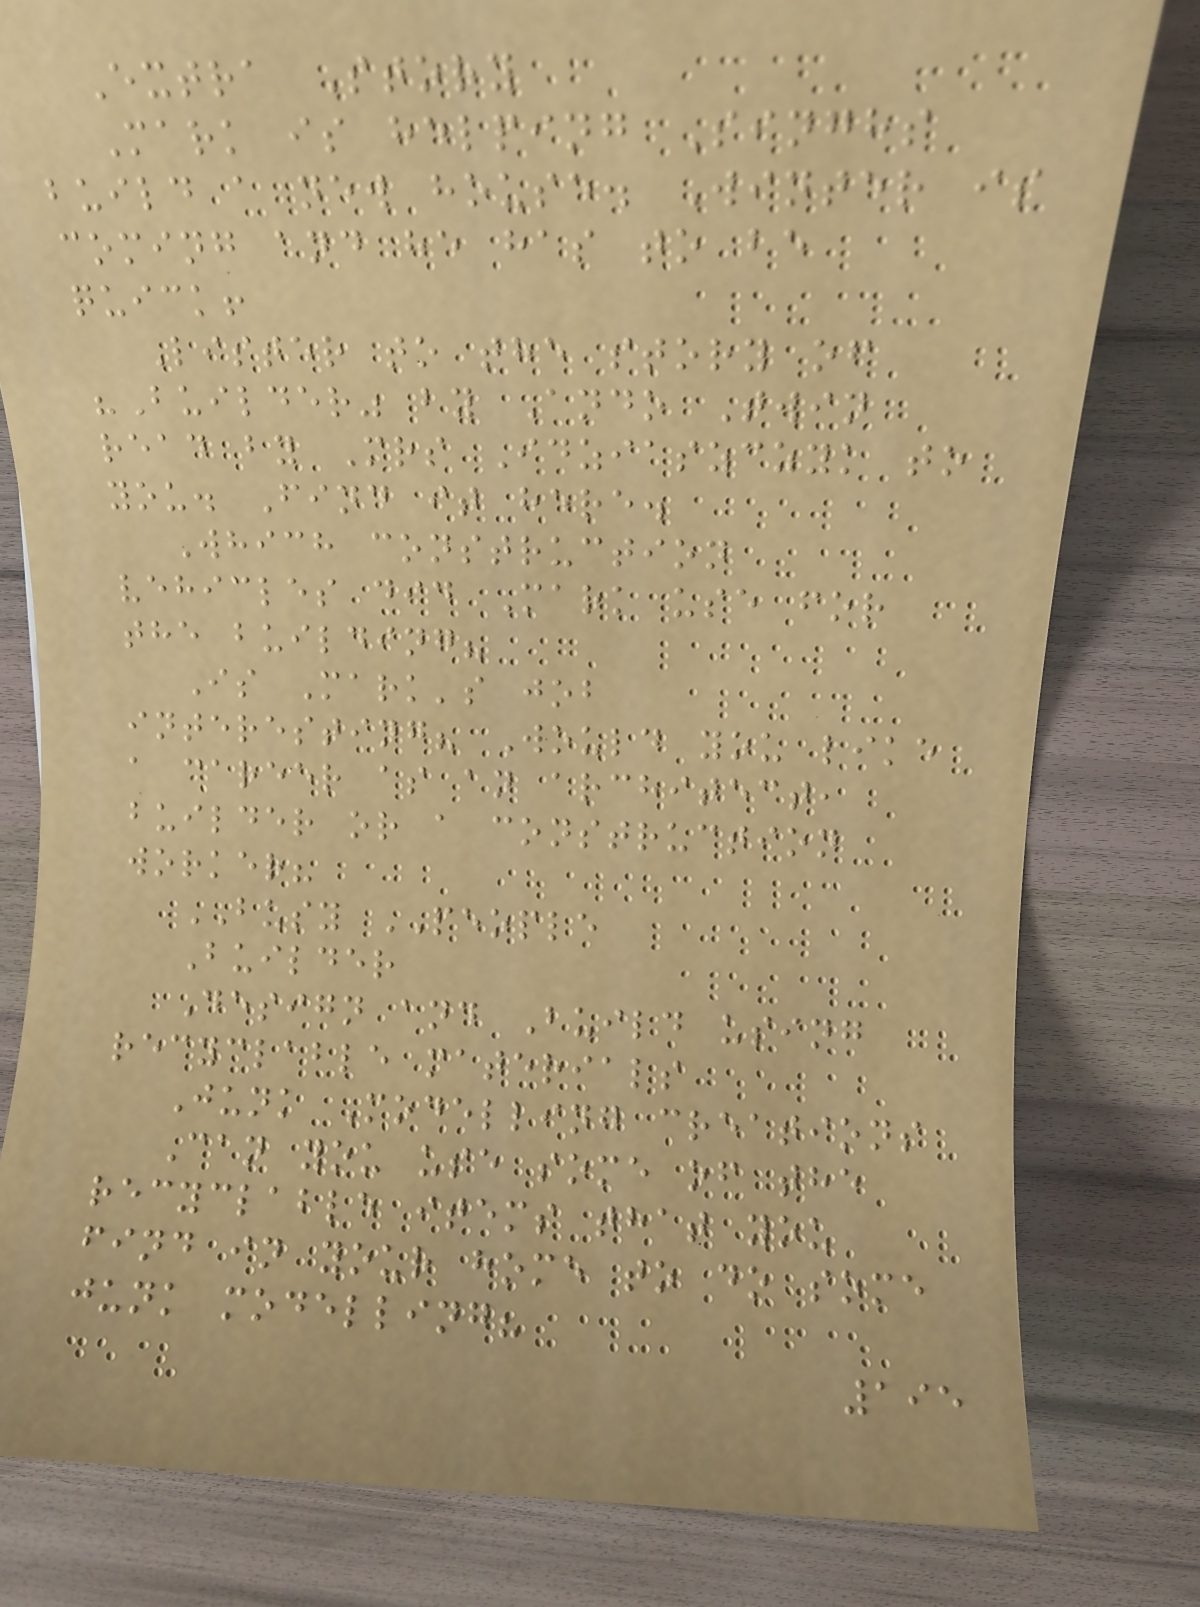Extra Story
Mark is helping Singhs
build a new house. Winter is
coming and he has to be
quick!
Lister to the story of
"Builder" by Ando Twin
read by Mrs Idziaszczyk to
you. Find it here.
Which construction
vehicles did Mark use for
the building?
Is Mark's job
interesting? Would you like
a career as an architect,
builder or a construction
worker?
BUSY PEOPLE
Builder
Design and Build using
recyclable materials
Junk Modelling creations
Can you use some of the
recyclable items that you
find in your home to do some
junk modelling?
195
